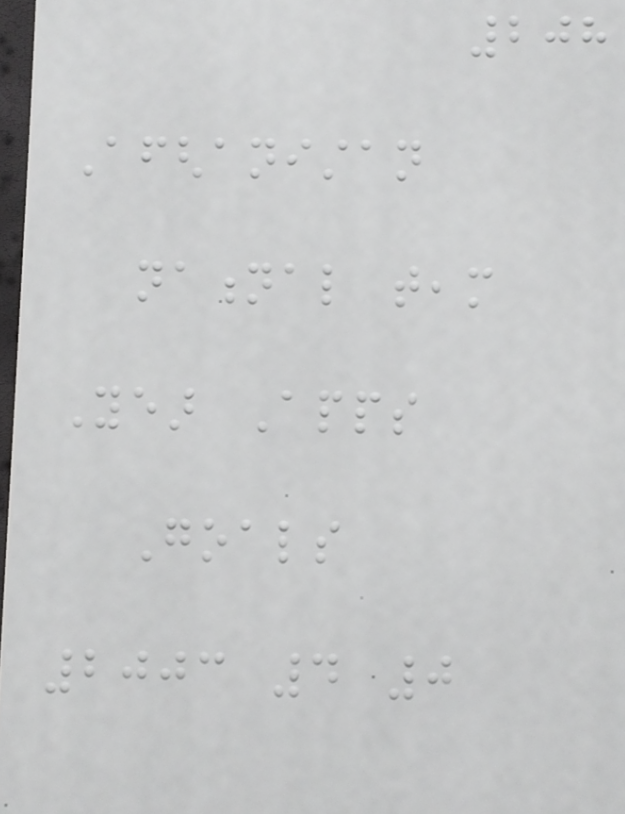208
Afghanistan
national team
Year Apps
Goals
2003 4 0
